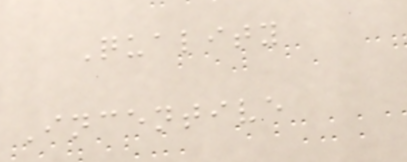Quality
Incentive
